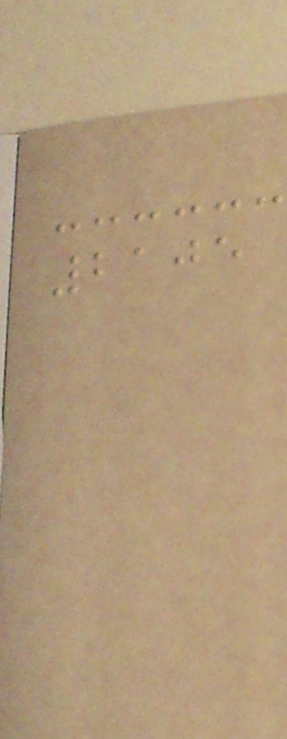2105
